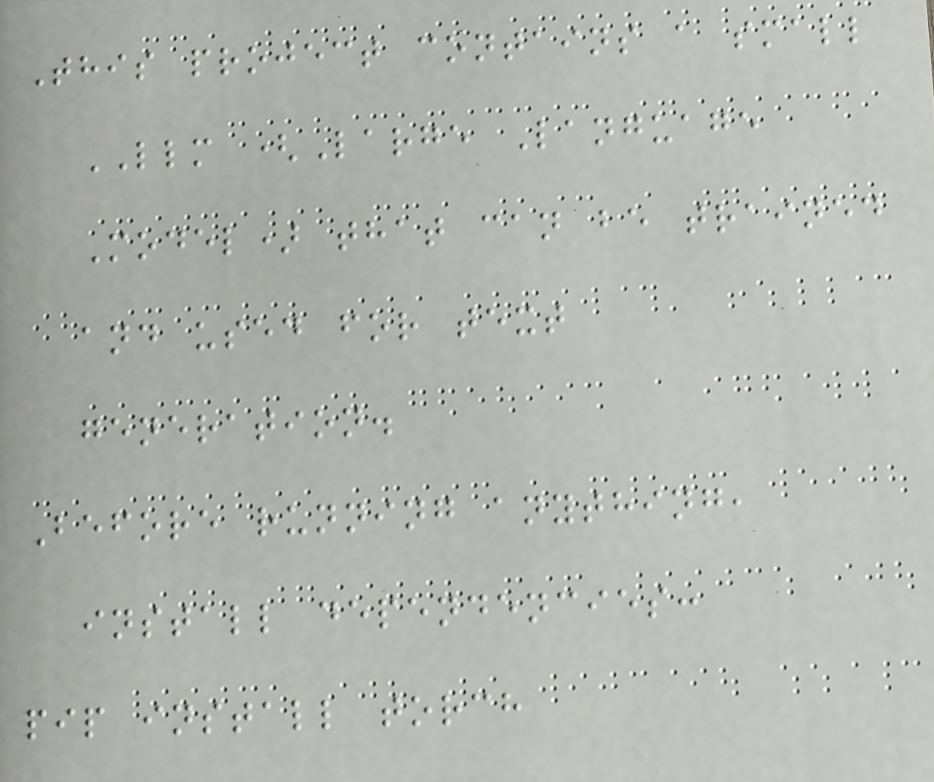This project contains a small
LLM (Large Language
Model) that can be trained
and used for text
generation.
Before running anything,
install dependencies:
pip install torch
